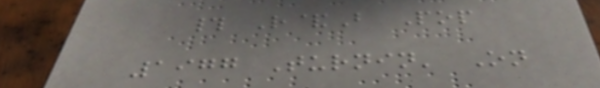# R&B Pop
1977 Turnin' On
